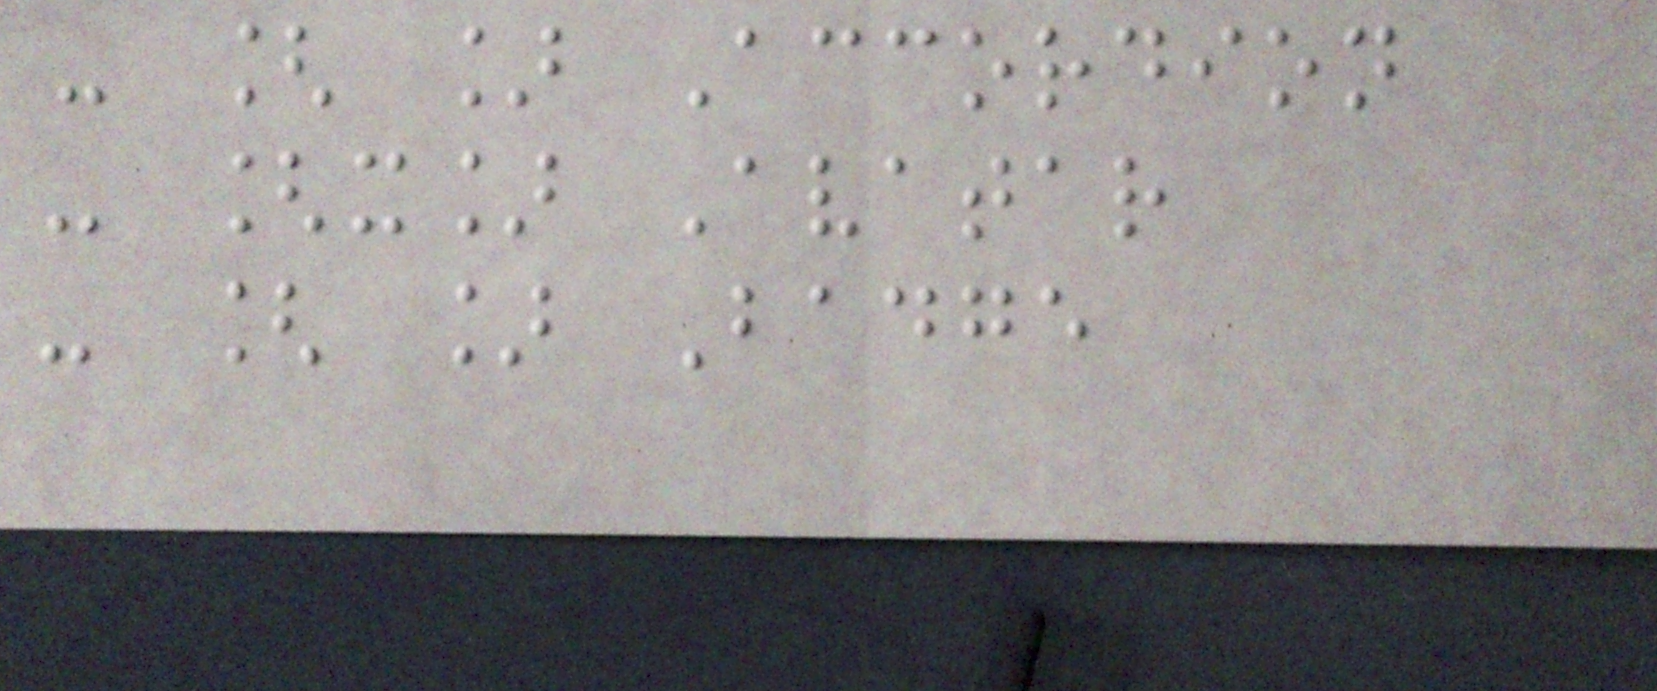- [ ] Accordion
- [x] Avatar
- [ ] Badge
